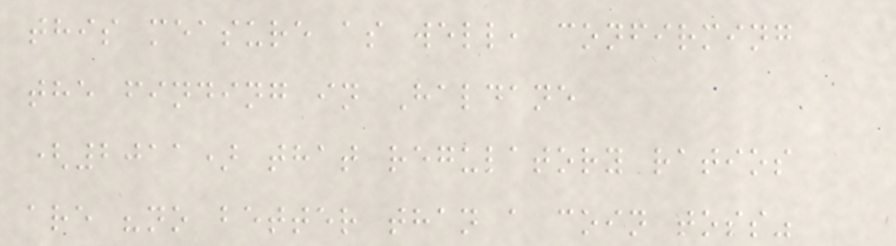this measure as well, confirming
the finding in Haldane
(2011) that regulatory ratios
are "no better than a coin toss"
